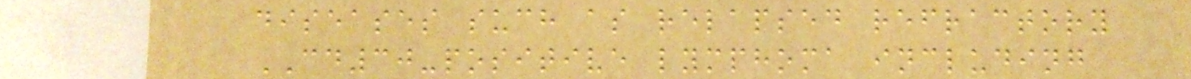diseases such as relapsed refractory
CD30-positive lymphoma including
